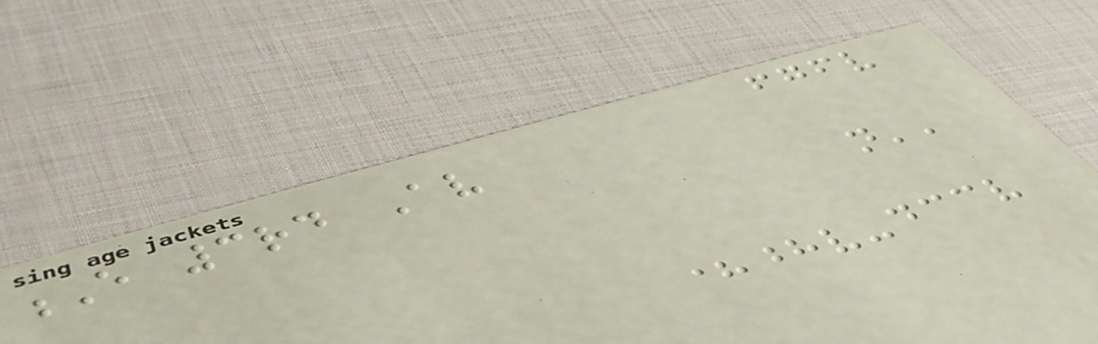E 3rd Av
